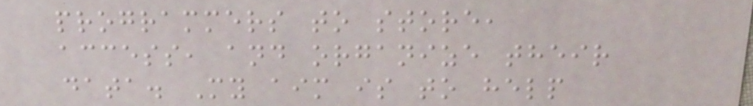programmers to store,
access, and organize their
data. My aim is to help
